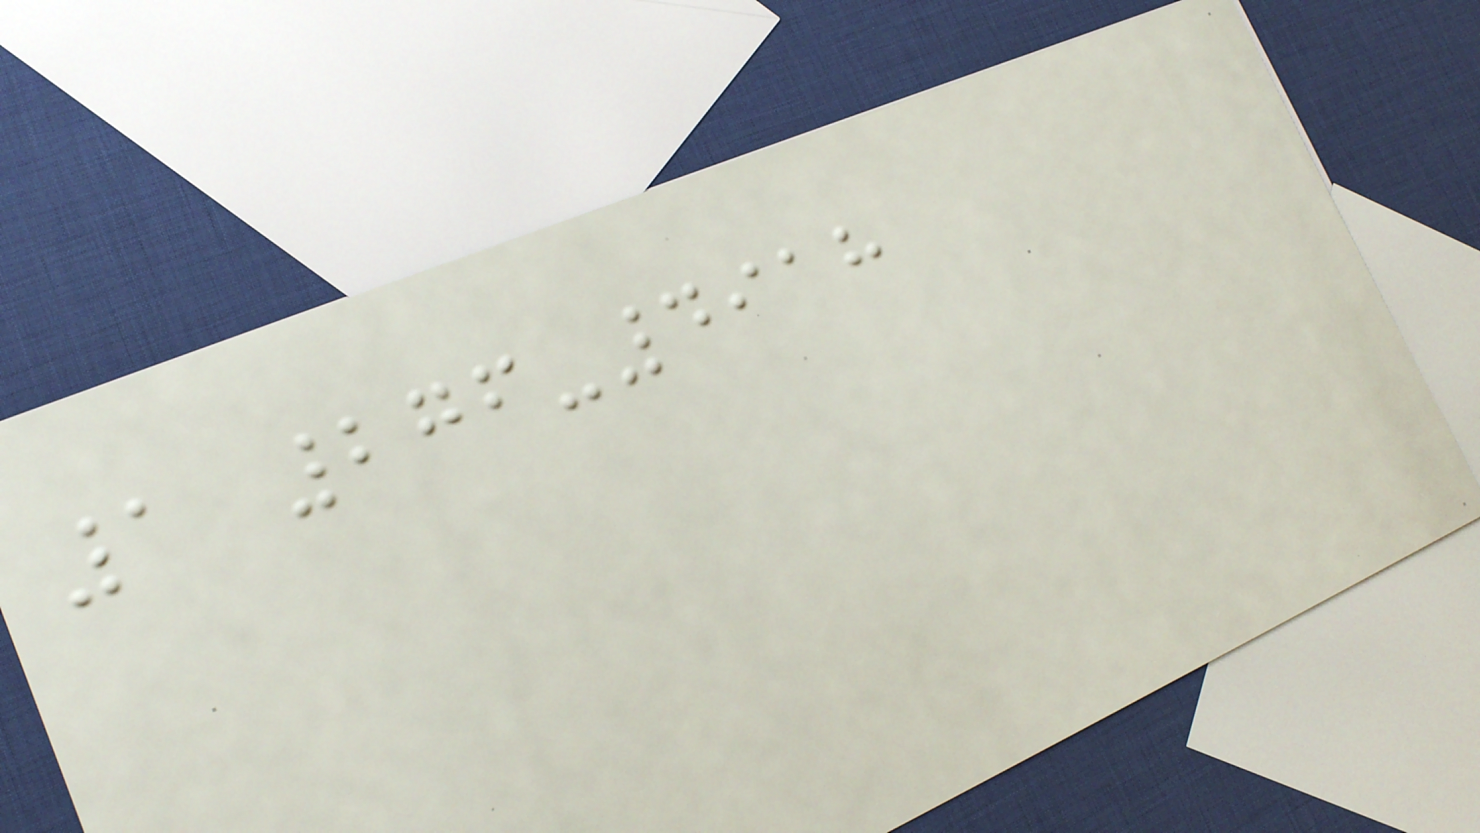1 276-4918
